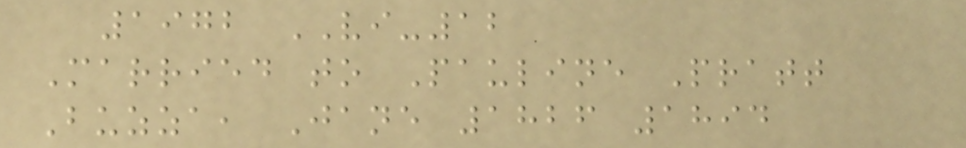1972 VI-12
Married to Pauline Pratt
Buzza, Jane 1826 1894
